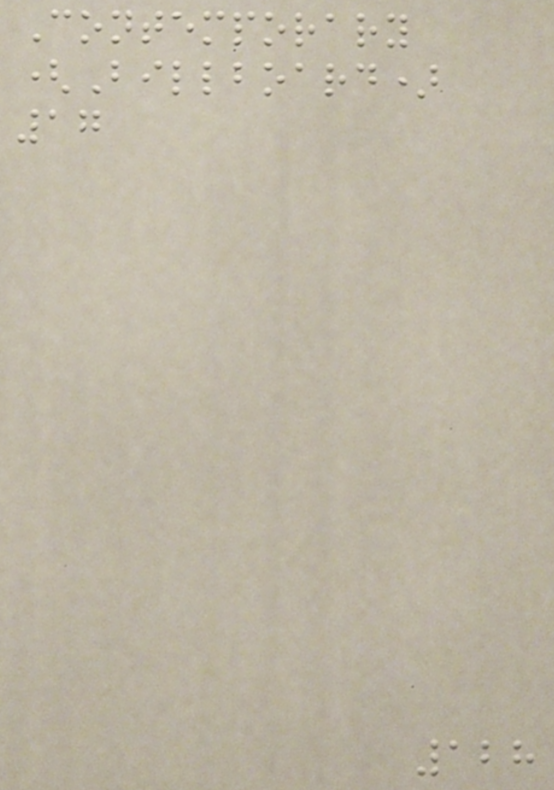Contemporary
(Billboard)
17
128
